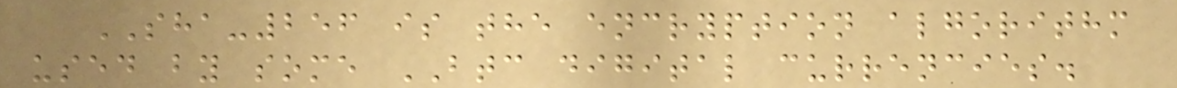SHA-256 is the encryption algorithm
used by some BTC digital currencies.
